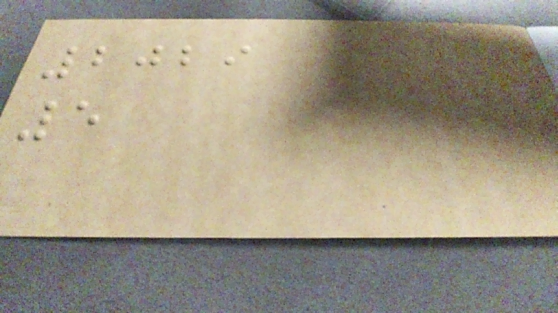2029
5
